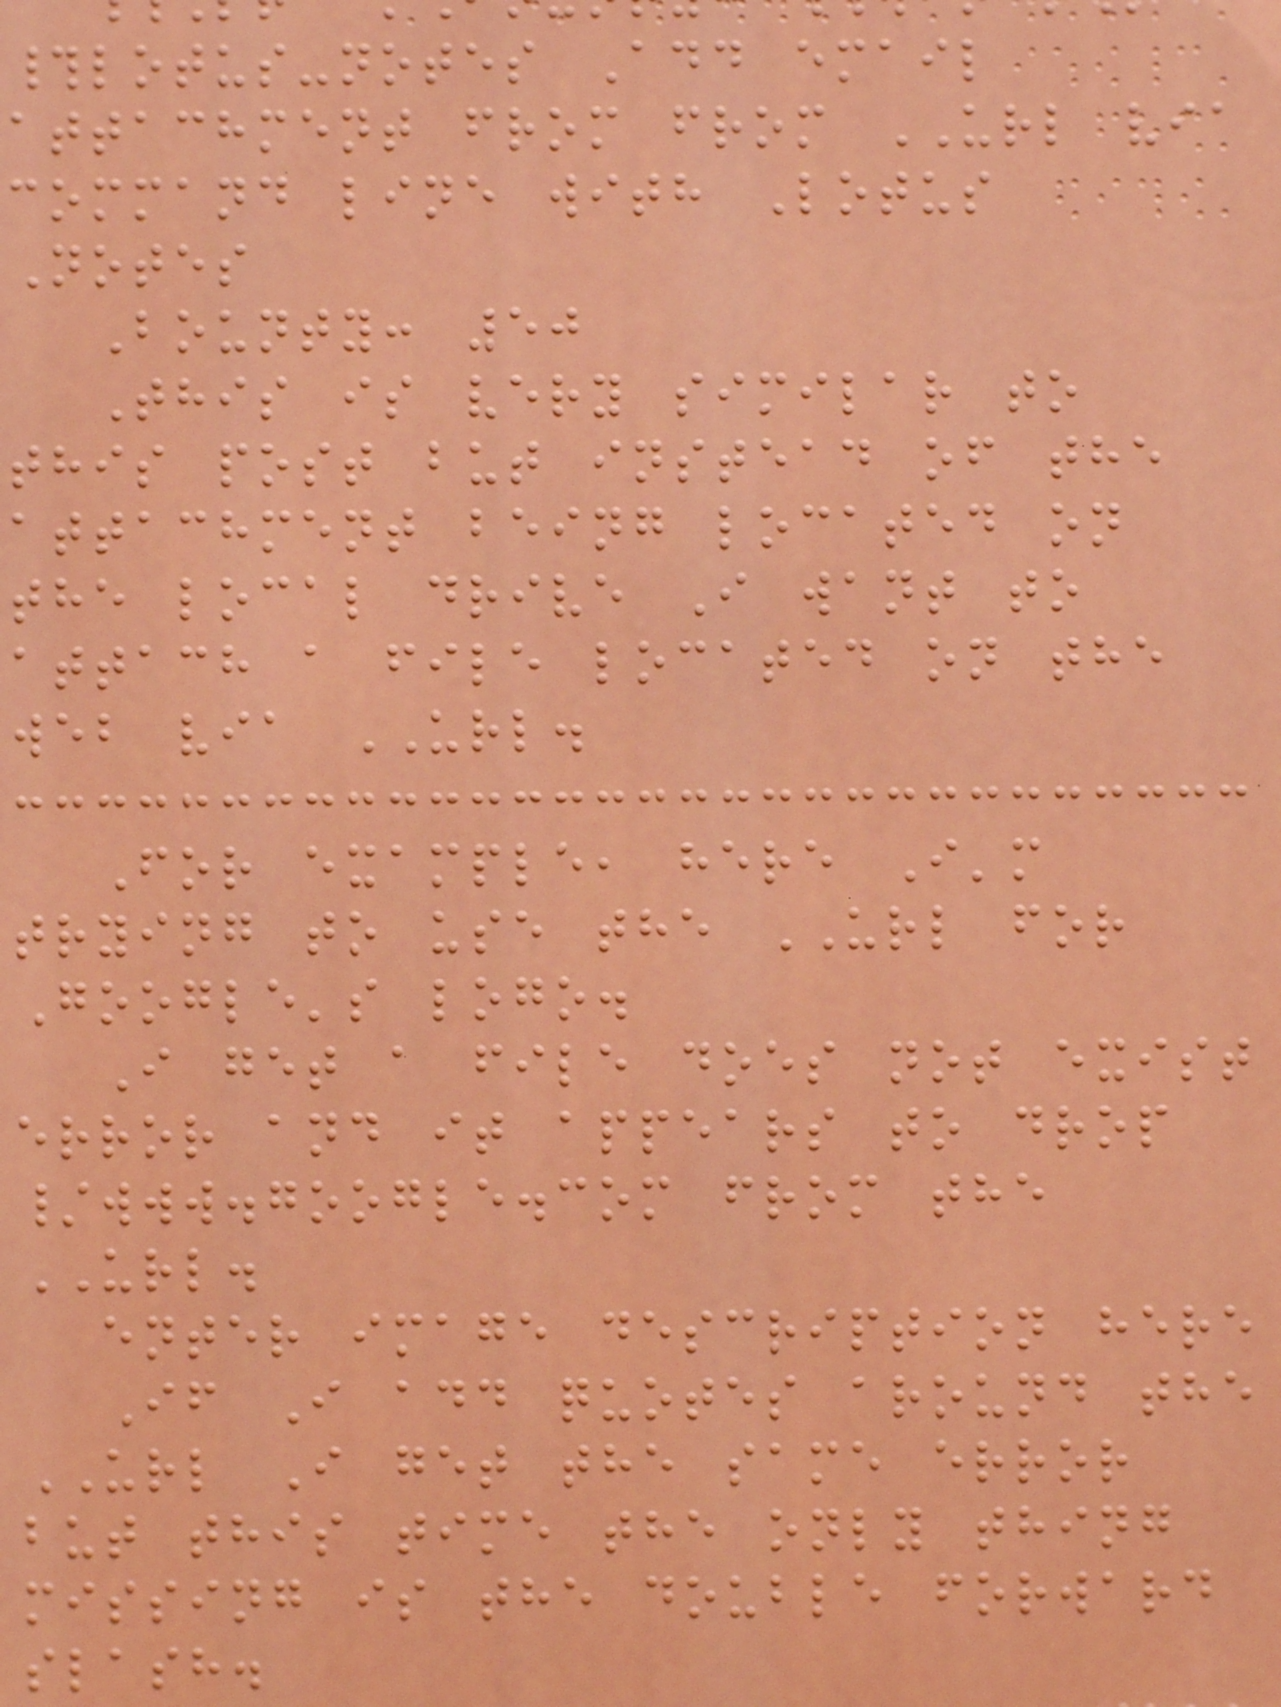#lotus-notes Add email
attachment from from URL via
command line with Lotus
Notes
Bounty: 50
This is very similar to
this post but instead of the
attachment being located on
the local drive I want to
attach a file located on the
web via URL.
For example, here I'm
trying to use the URL for
Google's logo.
I get a file does not exist
error and it appears to drop
/www.google.com from the
URL.
enter image description here
If I add quotes around the
URL I get the same error
but this time the only thing
missing is the double forward
slash.
